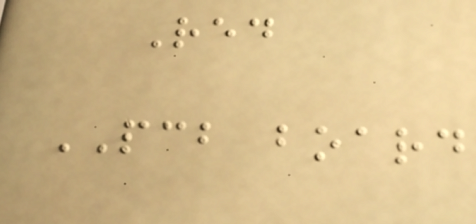Red
PCB board
